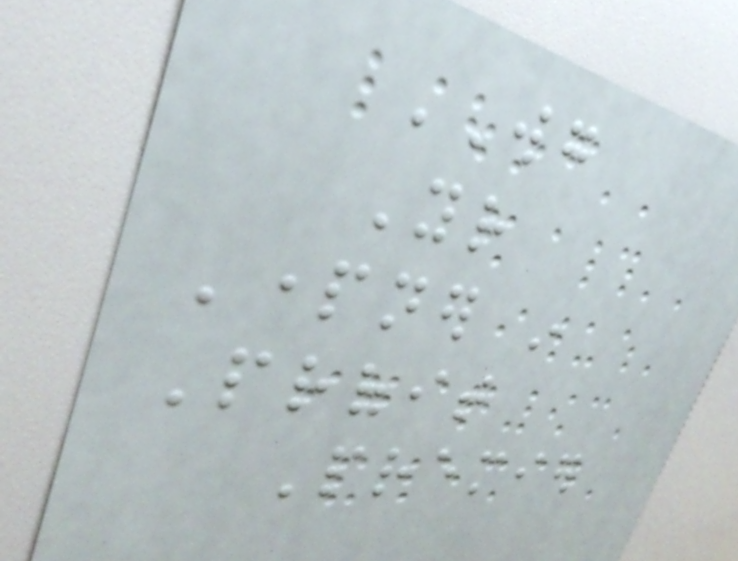WG
Your
Partner in
Profit
Premier
